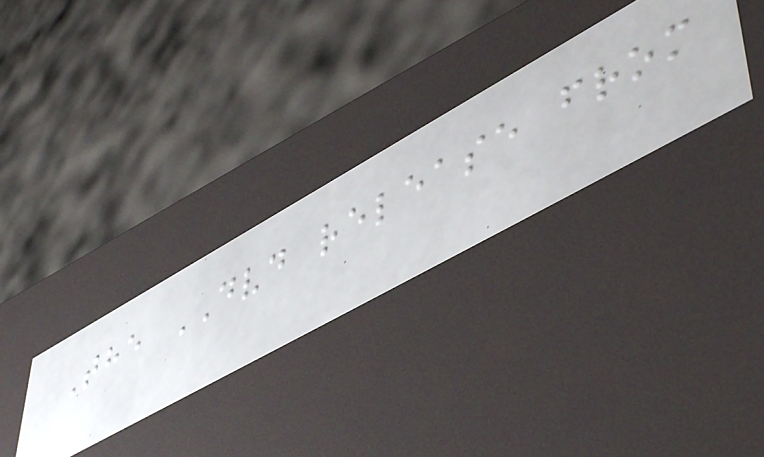The DVD release from
